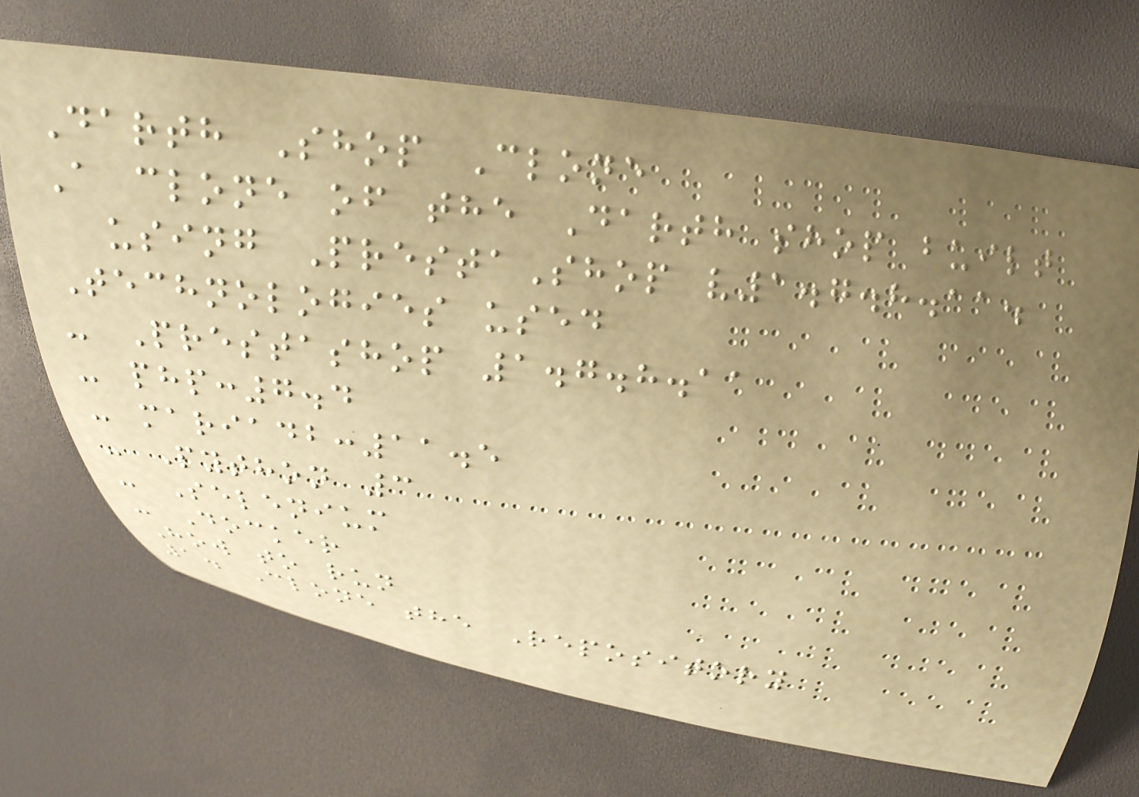Darth Shop Clone
A clone of the Darth shop built
using PrestaShop v1.7.8.11.
Technologies used
- Prestashop 1.7.8.11
- php:7.4
- mariadb:11.5
- Python 3
- Selenium
- Docker
How to run
1. Clone the Repository
